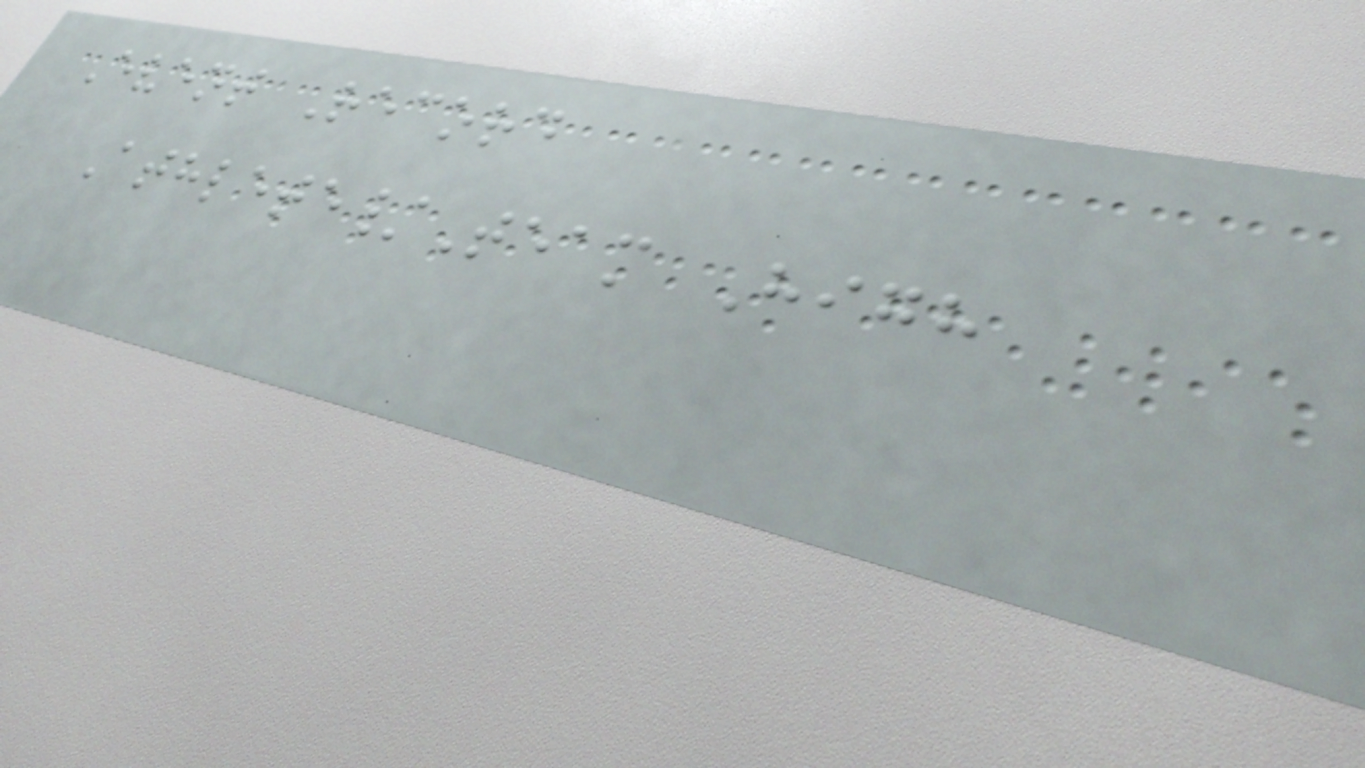Event Record
Athlete/Team High
